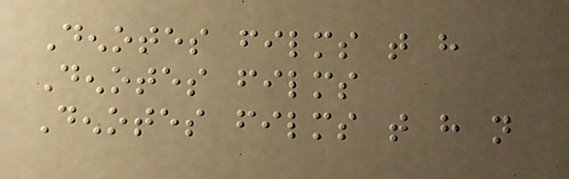Denotes films that have
Denotes films
Denotes films that have not
